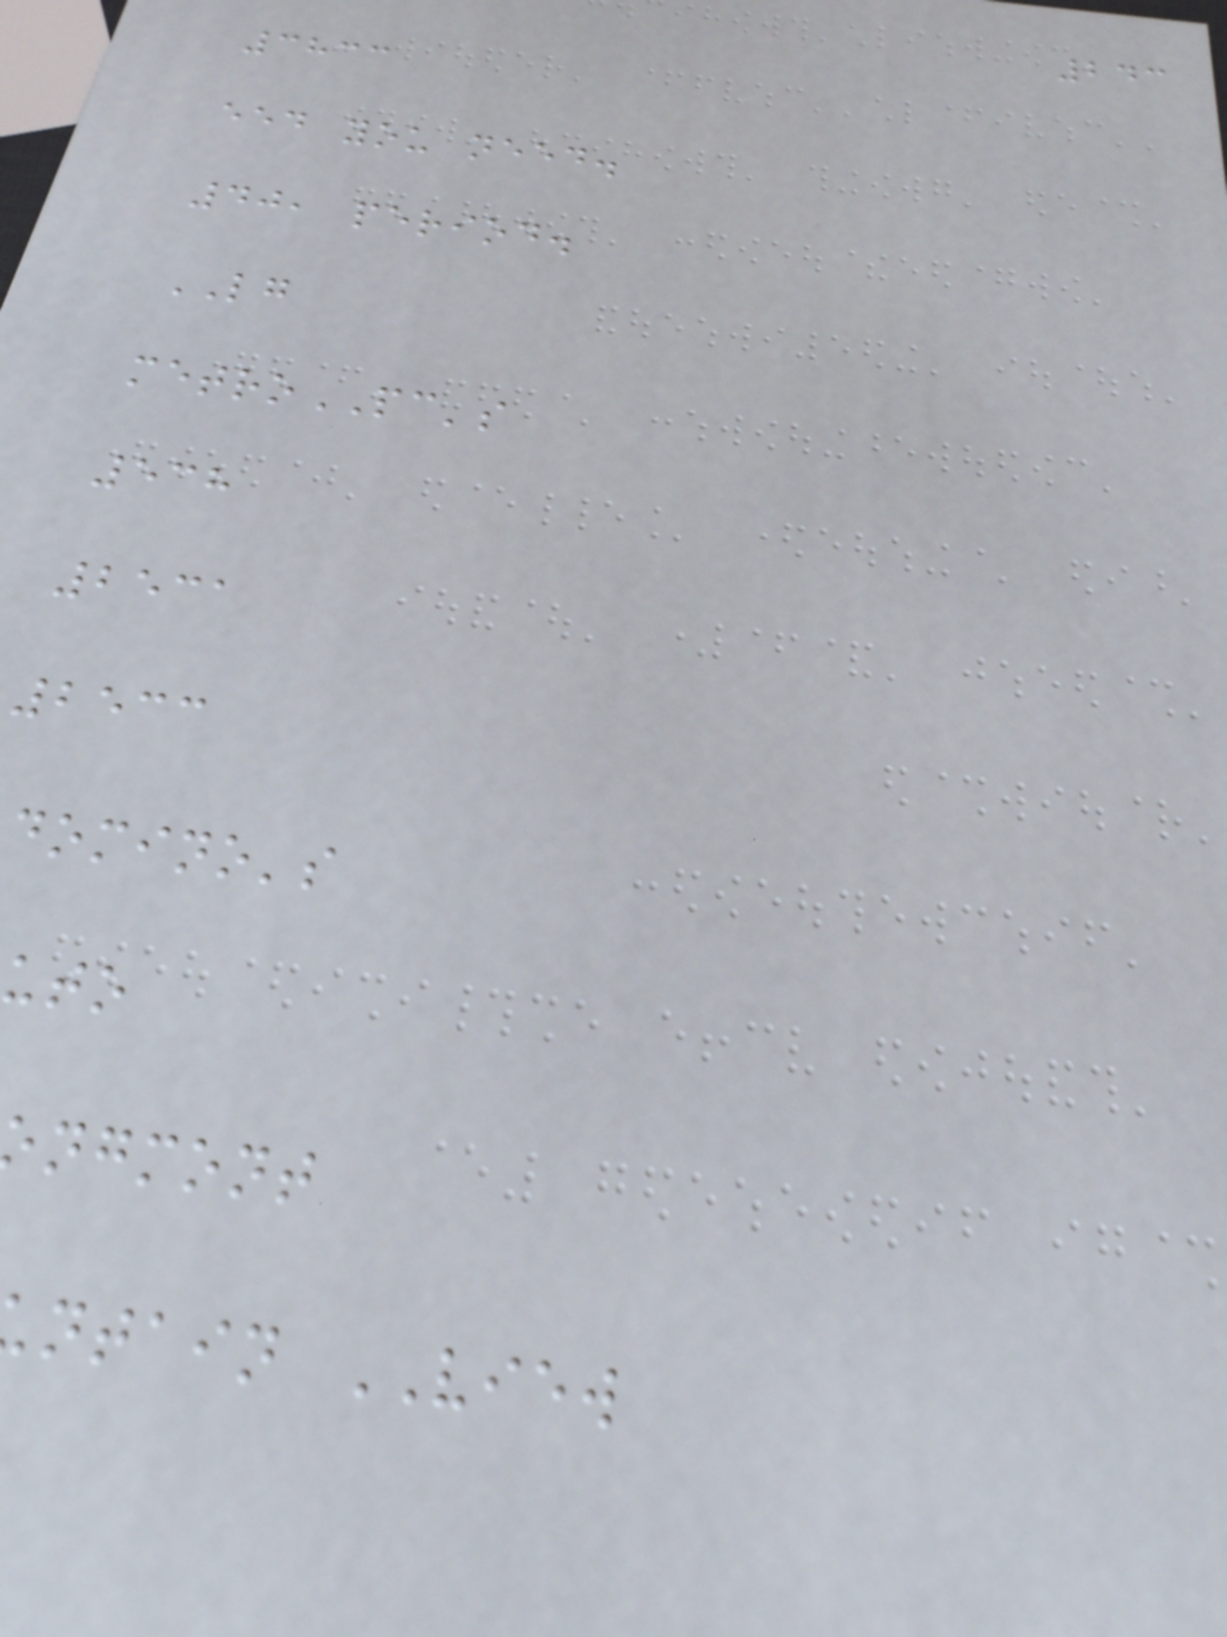243
3833
eed you need.
40, period.
LG
metroPC's
538
2531
2533
domino's
ngmont
ntain VIEW
